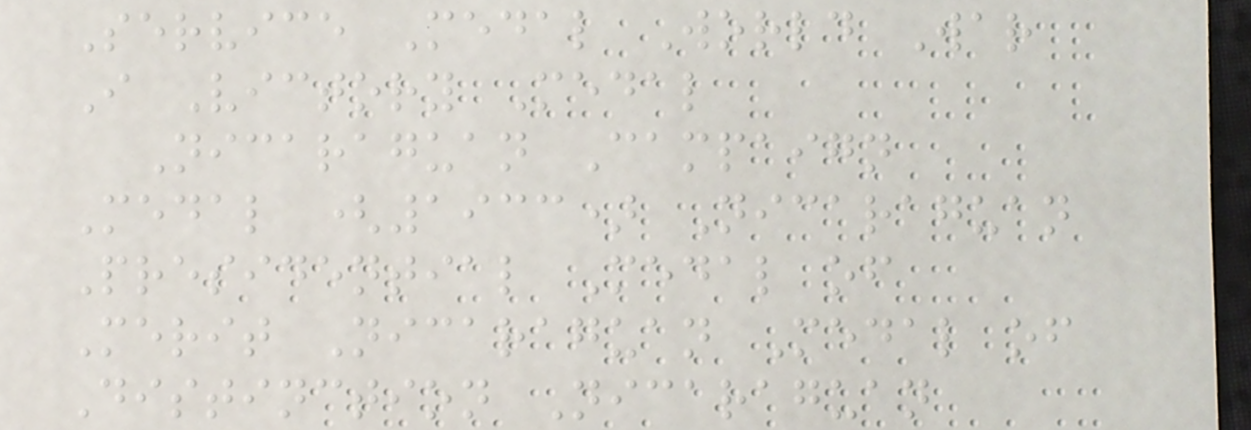Service Medal World War
I Victory Medal
Nicaraguan Campaign
Medal (1933) Nicaraguan
Presidential Medal of
Merit Nicaraguan Medal of
Distinction Nicaraguan
